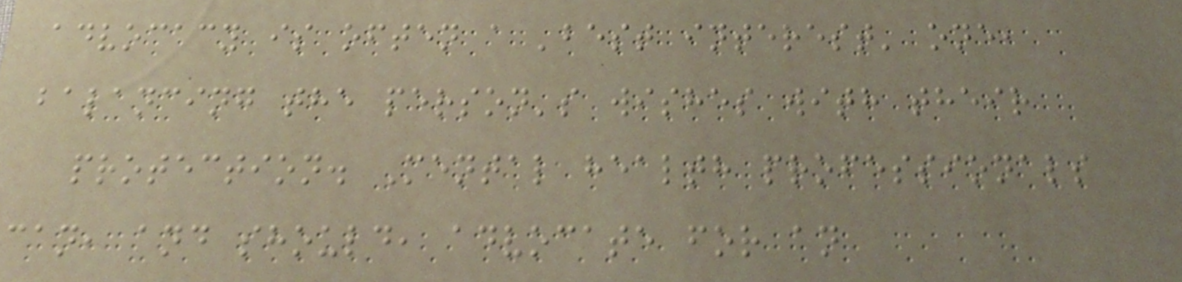advocacy is often a 'best interest' one,
balancing the person's wishes with their
protection. Mental health professionals
can, and should, advocate for an
